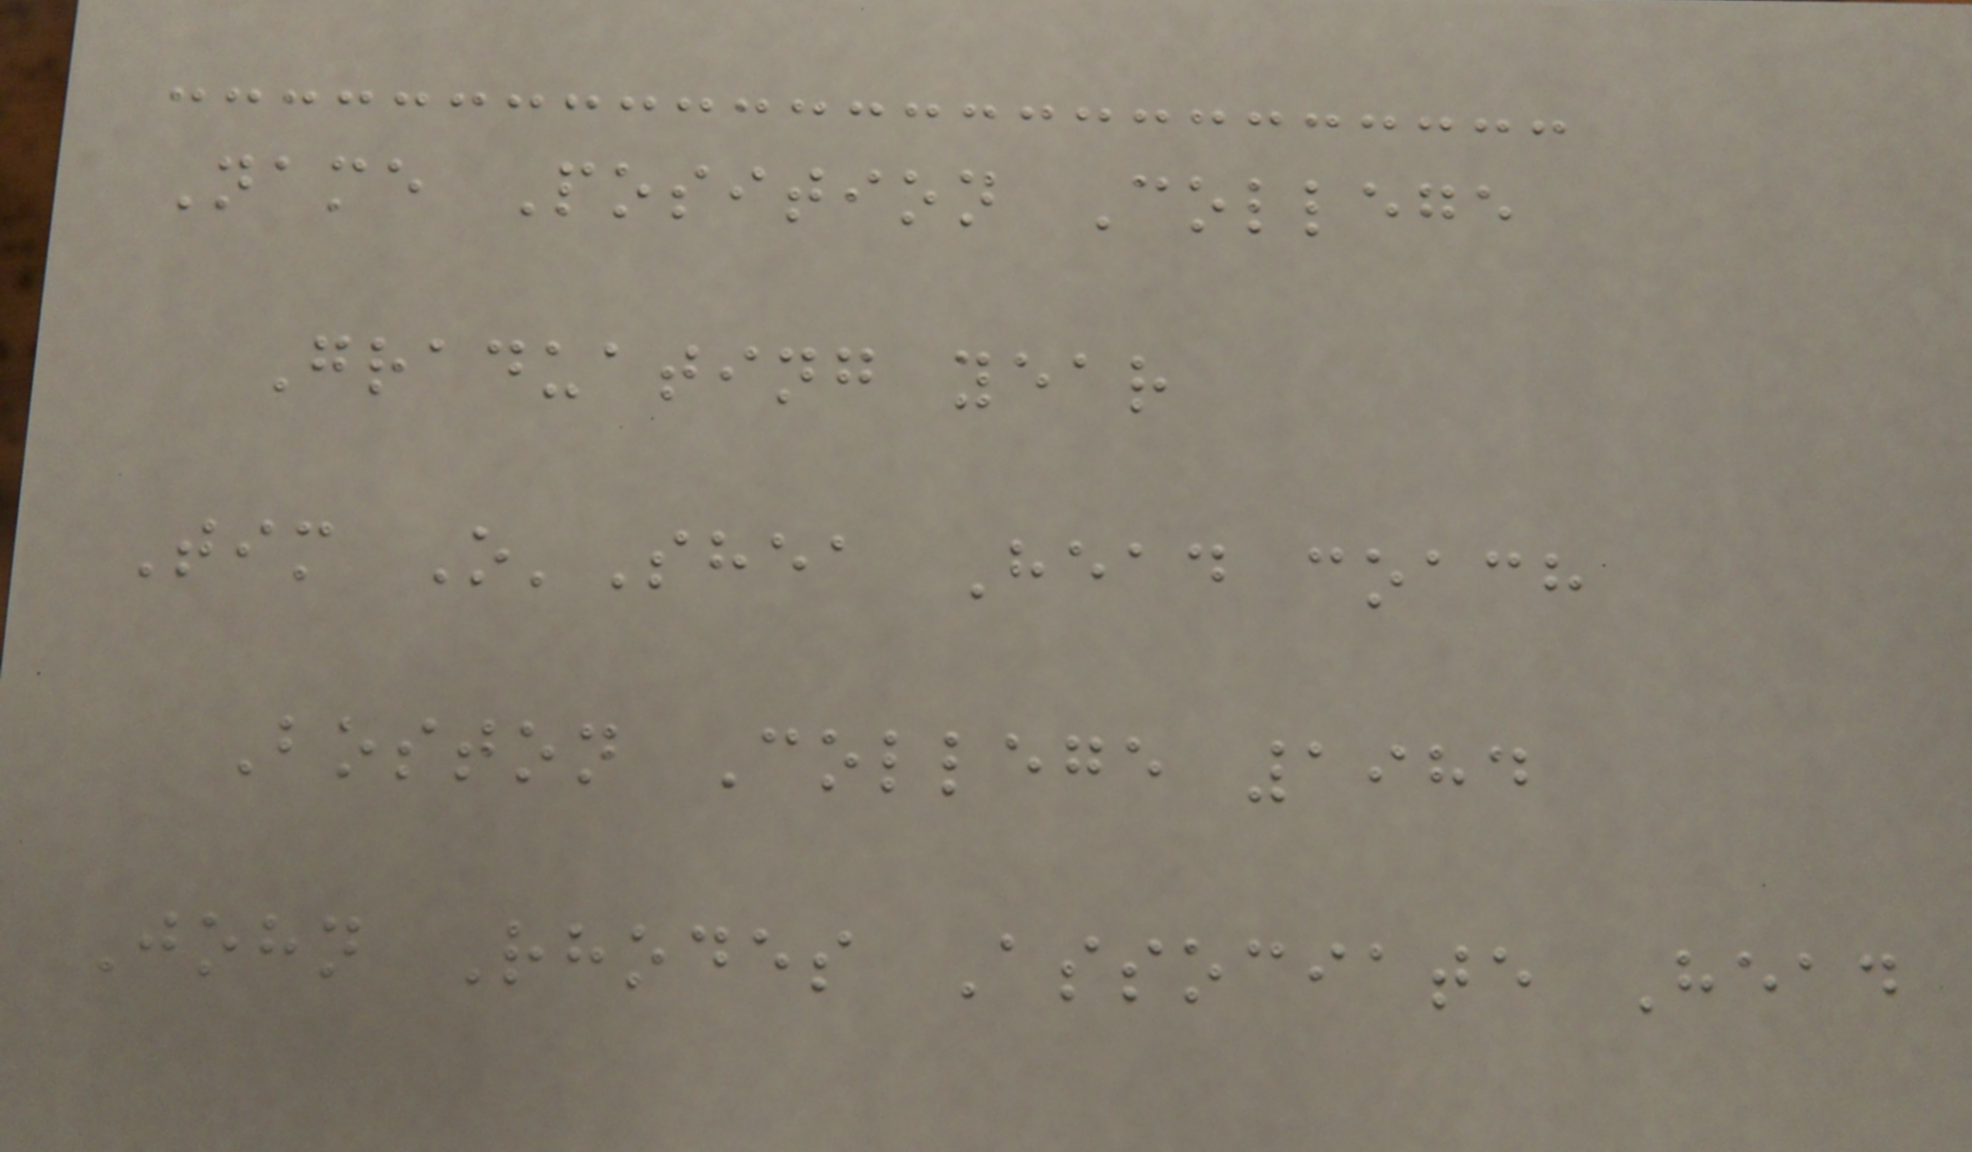Name Position College
Graduating year
Tim O'Shea Head coach
Boston College 1984
John Rhodes Associate Head
